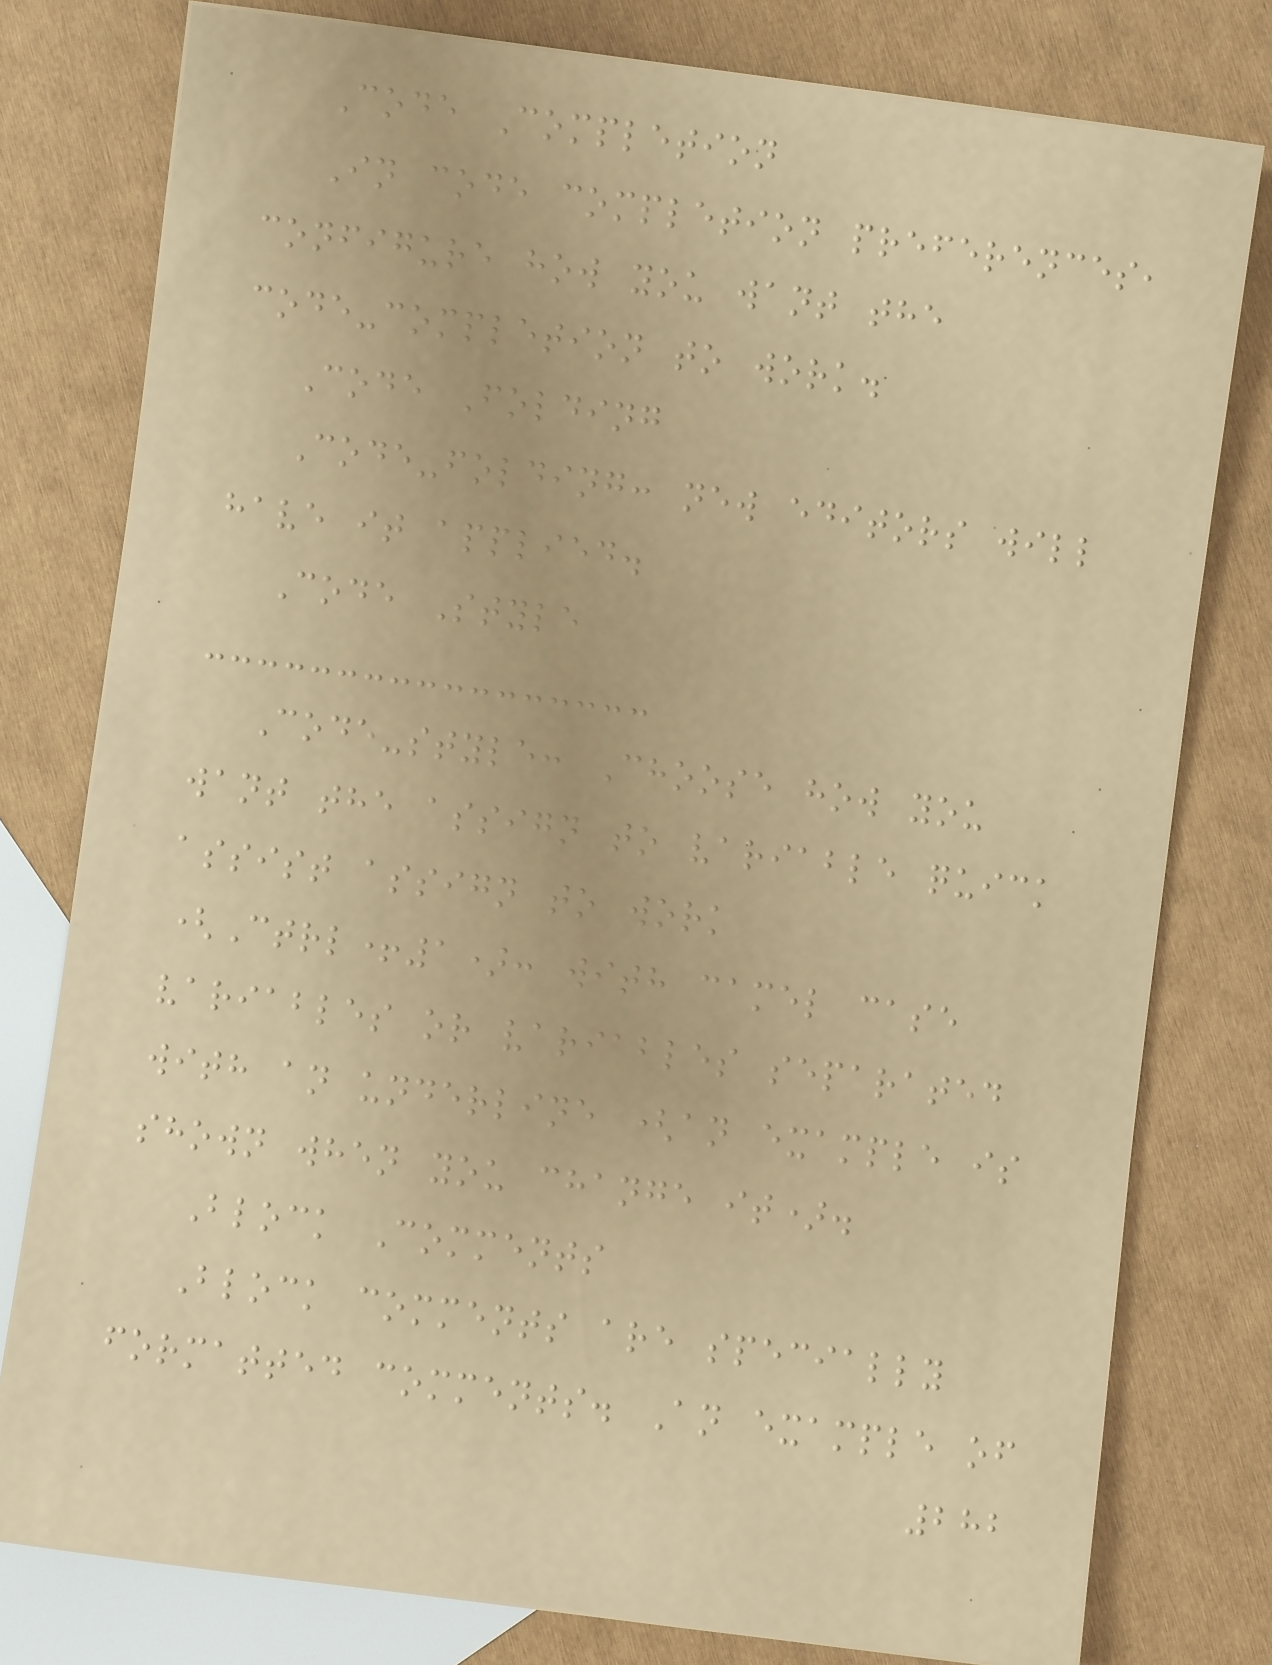Code Completion
In code completion preferences,
configure how you want the
code-completion to work.
Code Folding
Code-folding: new editors will
have it applied.
Code Style
Code-style: Choose how you
want the assign to variable quick
assist assign to work
(Ctrl+1): with camel case
variables or variables separated
with an underline (an example is
shown when you change it).
Block Comments
Block comments are specially
formatted comments. An example of
282
